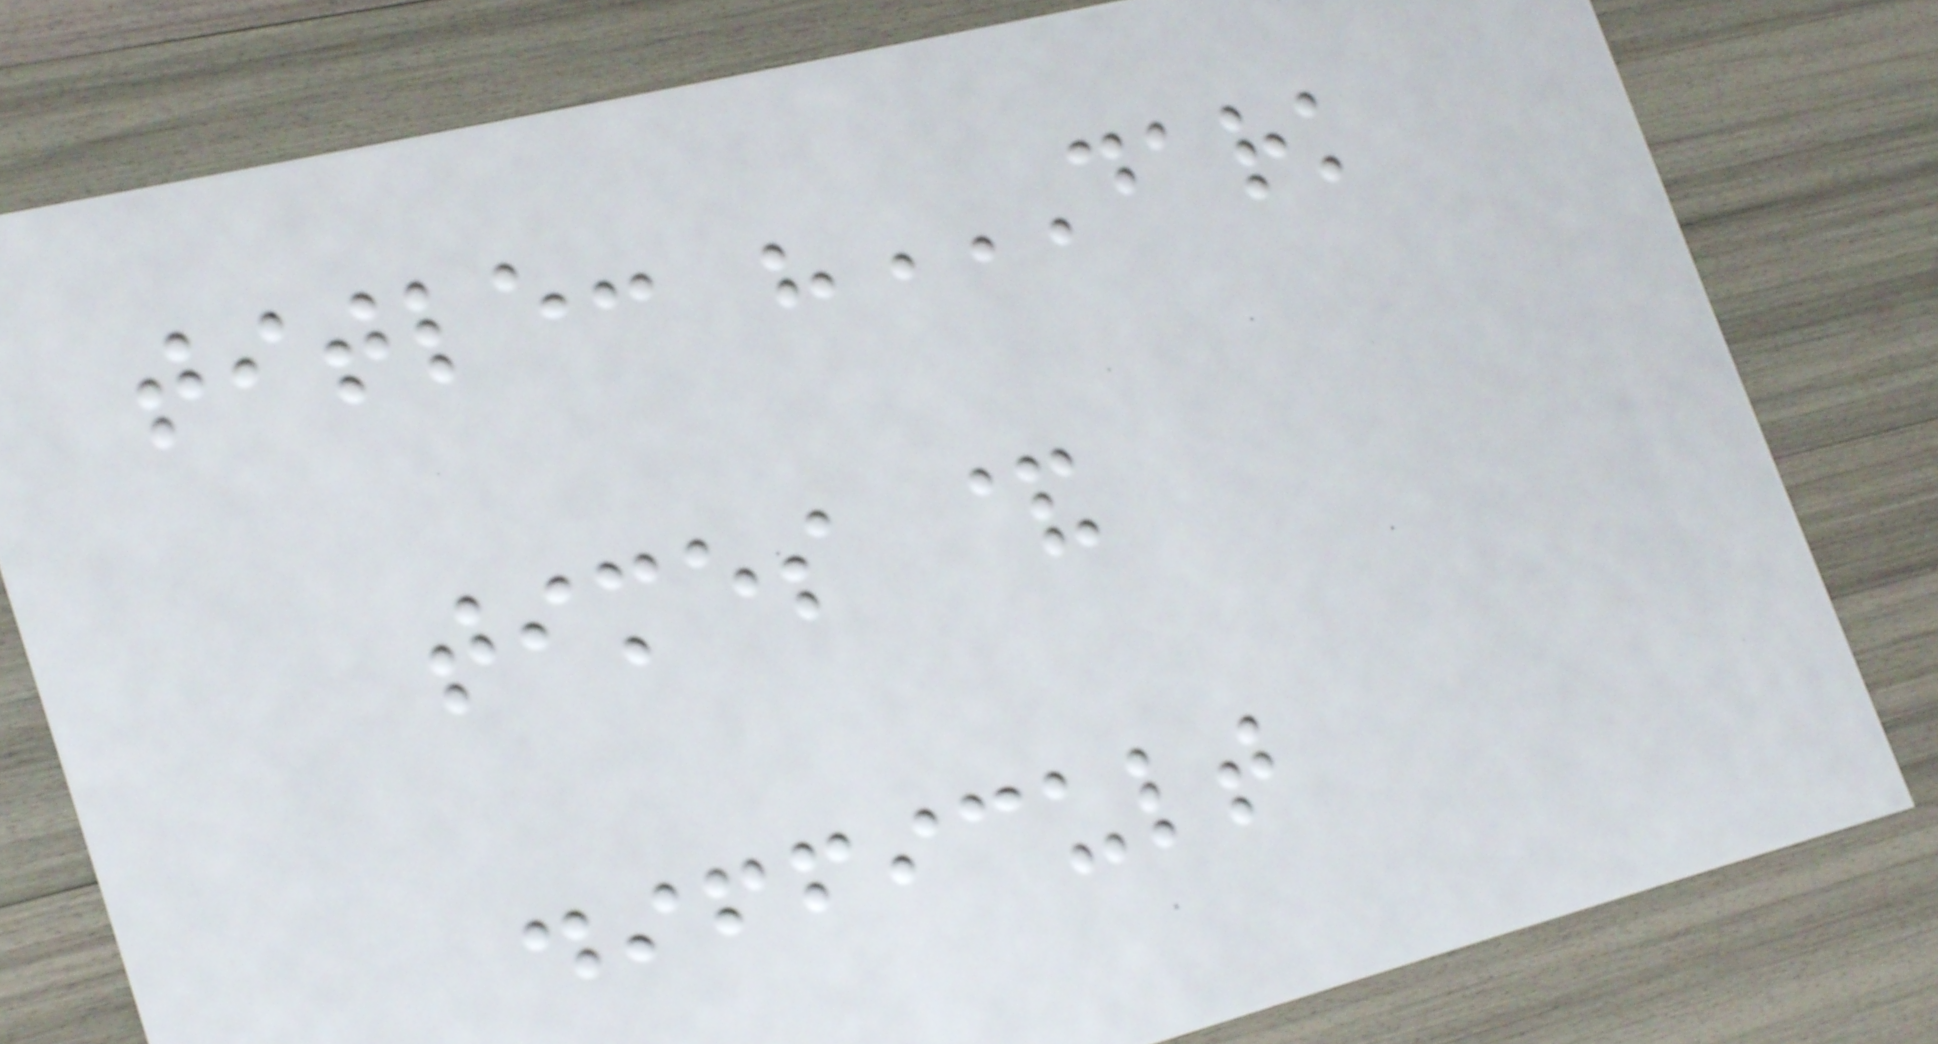title: "DARK
TIMES &
DIFFICULT
